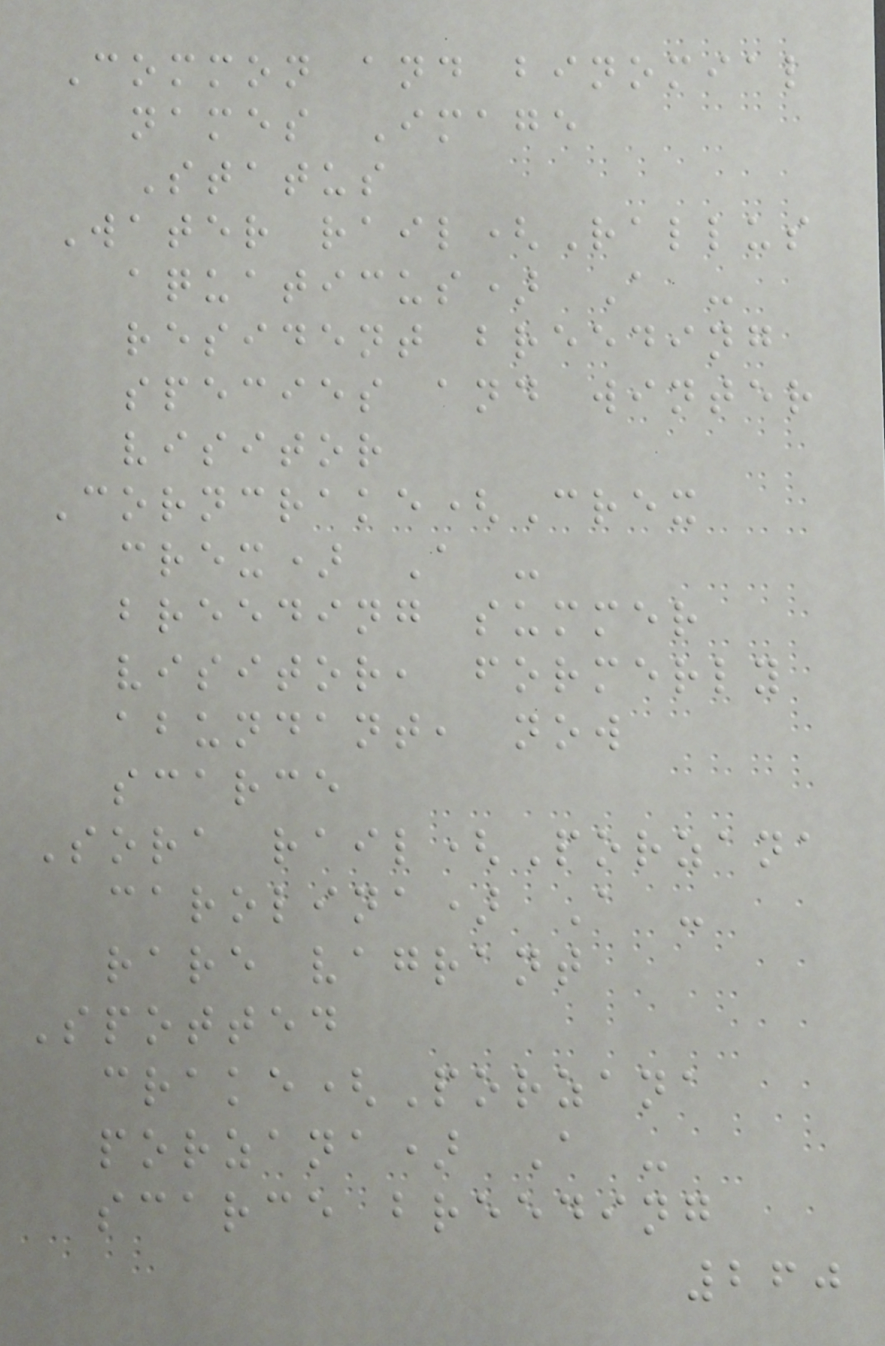Common and binomial
names Image
Status
Water rail(Rallus
aquaticus) A -
resident breeding
species and winter
visitor
Corncrake(Crex
crex) A -
breeding summer
visitor, formerly
abundant, now
scarce
Sora rail(Porzana
carolina) A -
rare vagrant
Spotted
crake(Porzana
porzana) A -
scarce breeding
260
